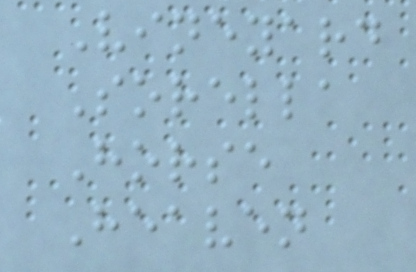Vineyard
Sorella
Horse
Heaven
